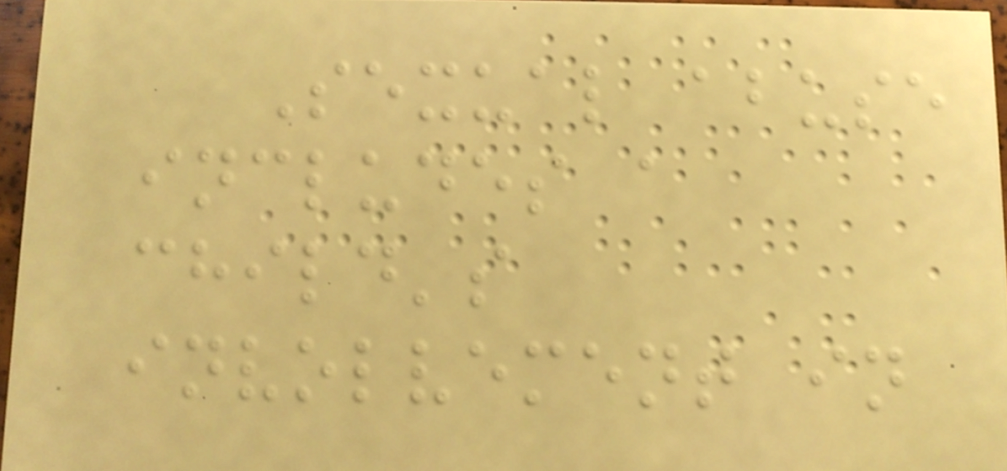Sexual abuse
includes a
child's
involvement in
